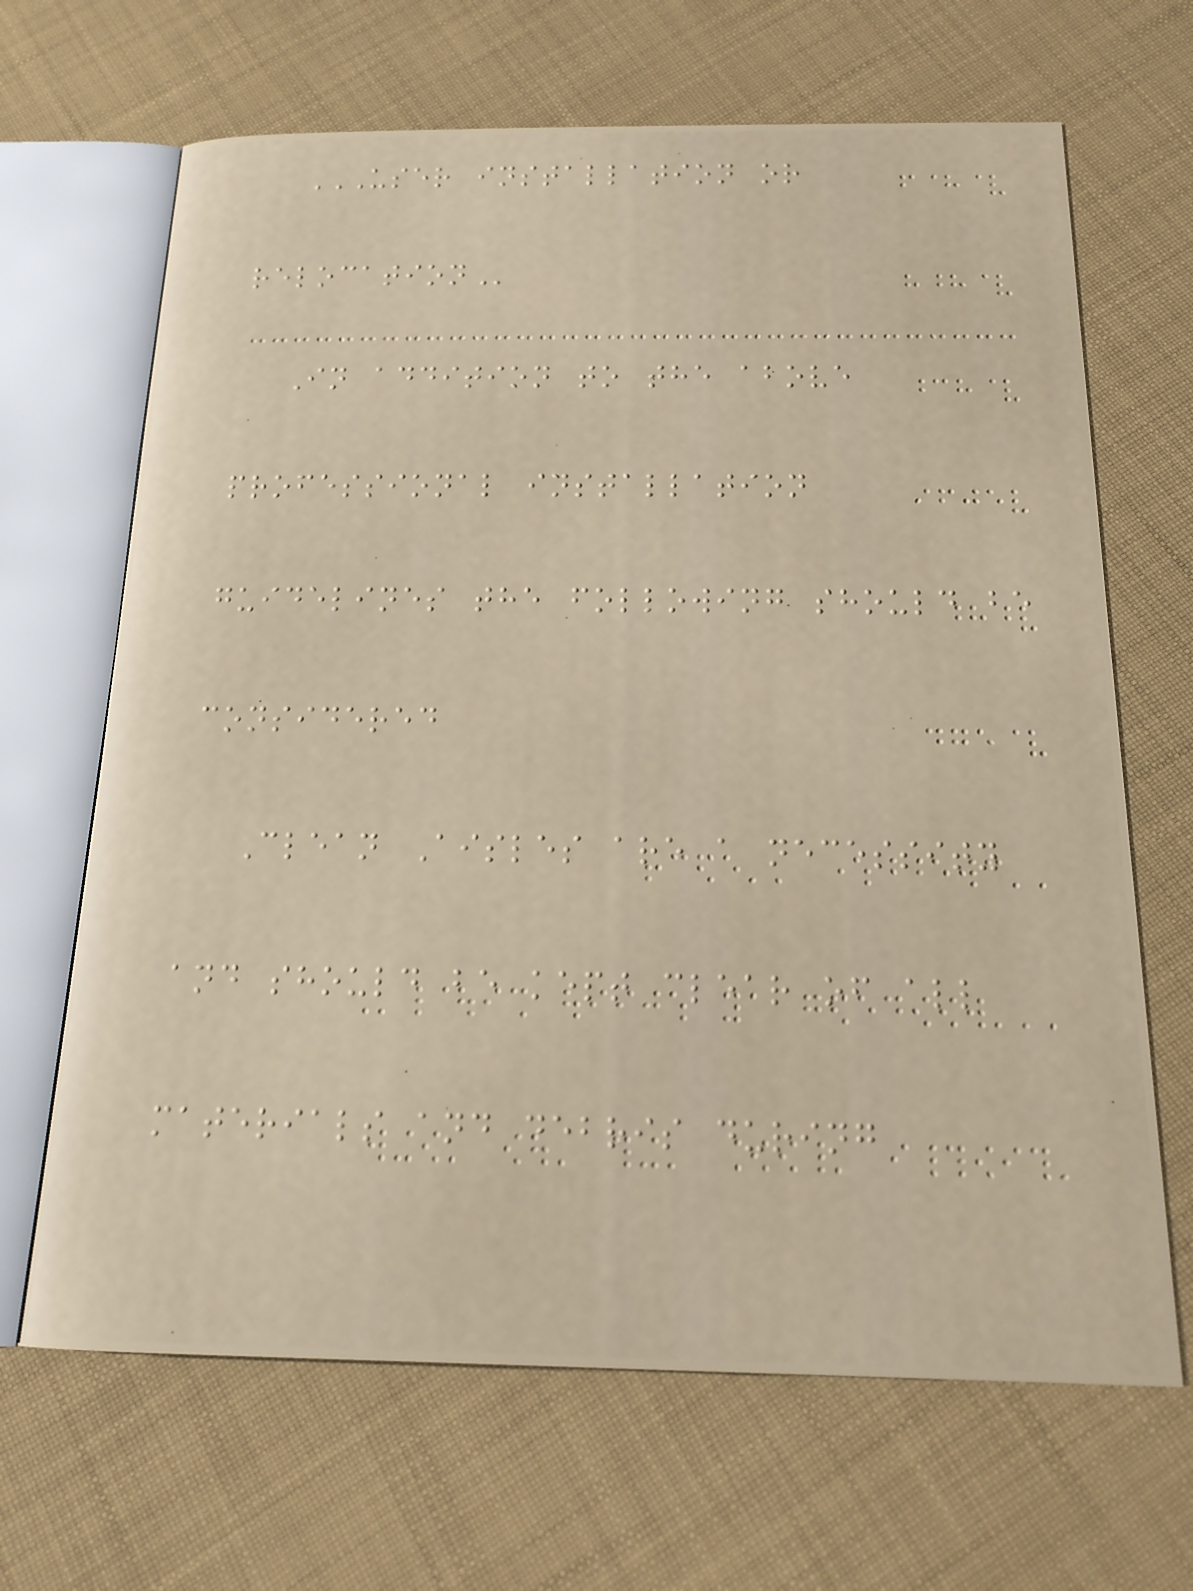USER INSTALLATION OR
RELOCATION
In addition to the above
professional installation
guidelines the following should be
considered
Clean Aisles are a necessity
and should be kept clear of all
materials and debris during
